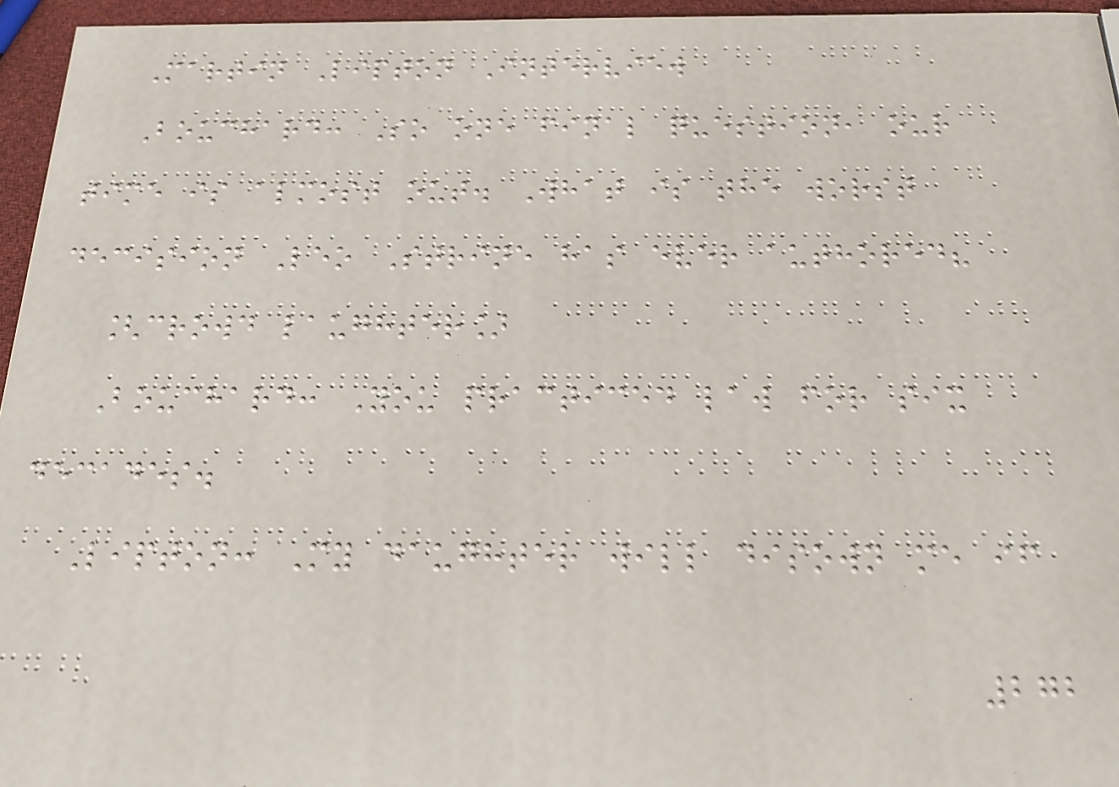Martin Lipton Interview
Bouchard: So one final question, our
time is almost out. What is the worst
decision Leo Strine has ever authored?
[crowd laughter]
Bouchard: You practiced law for six
decades.
Lipton: My daughter will disown me if
272
